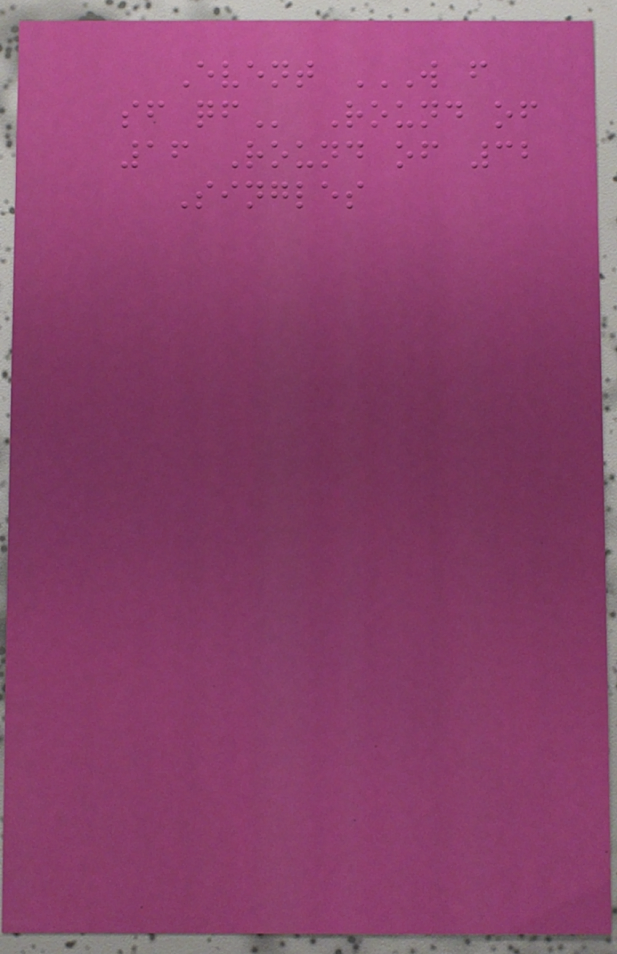Event W F
SF QF Round of
16 Round of 32
Singles
